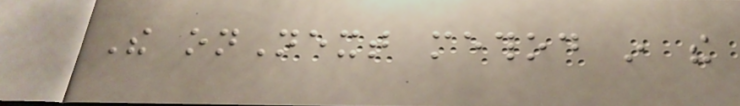The onNext method in the
